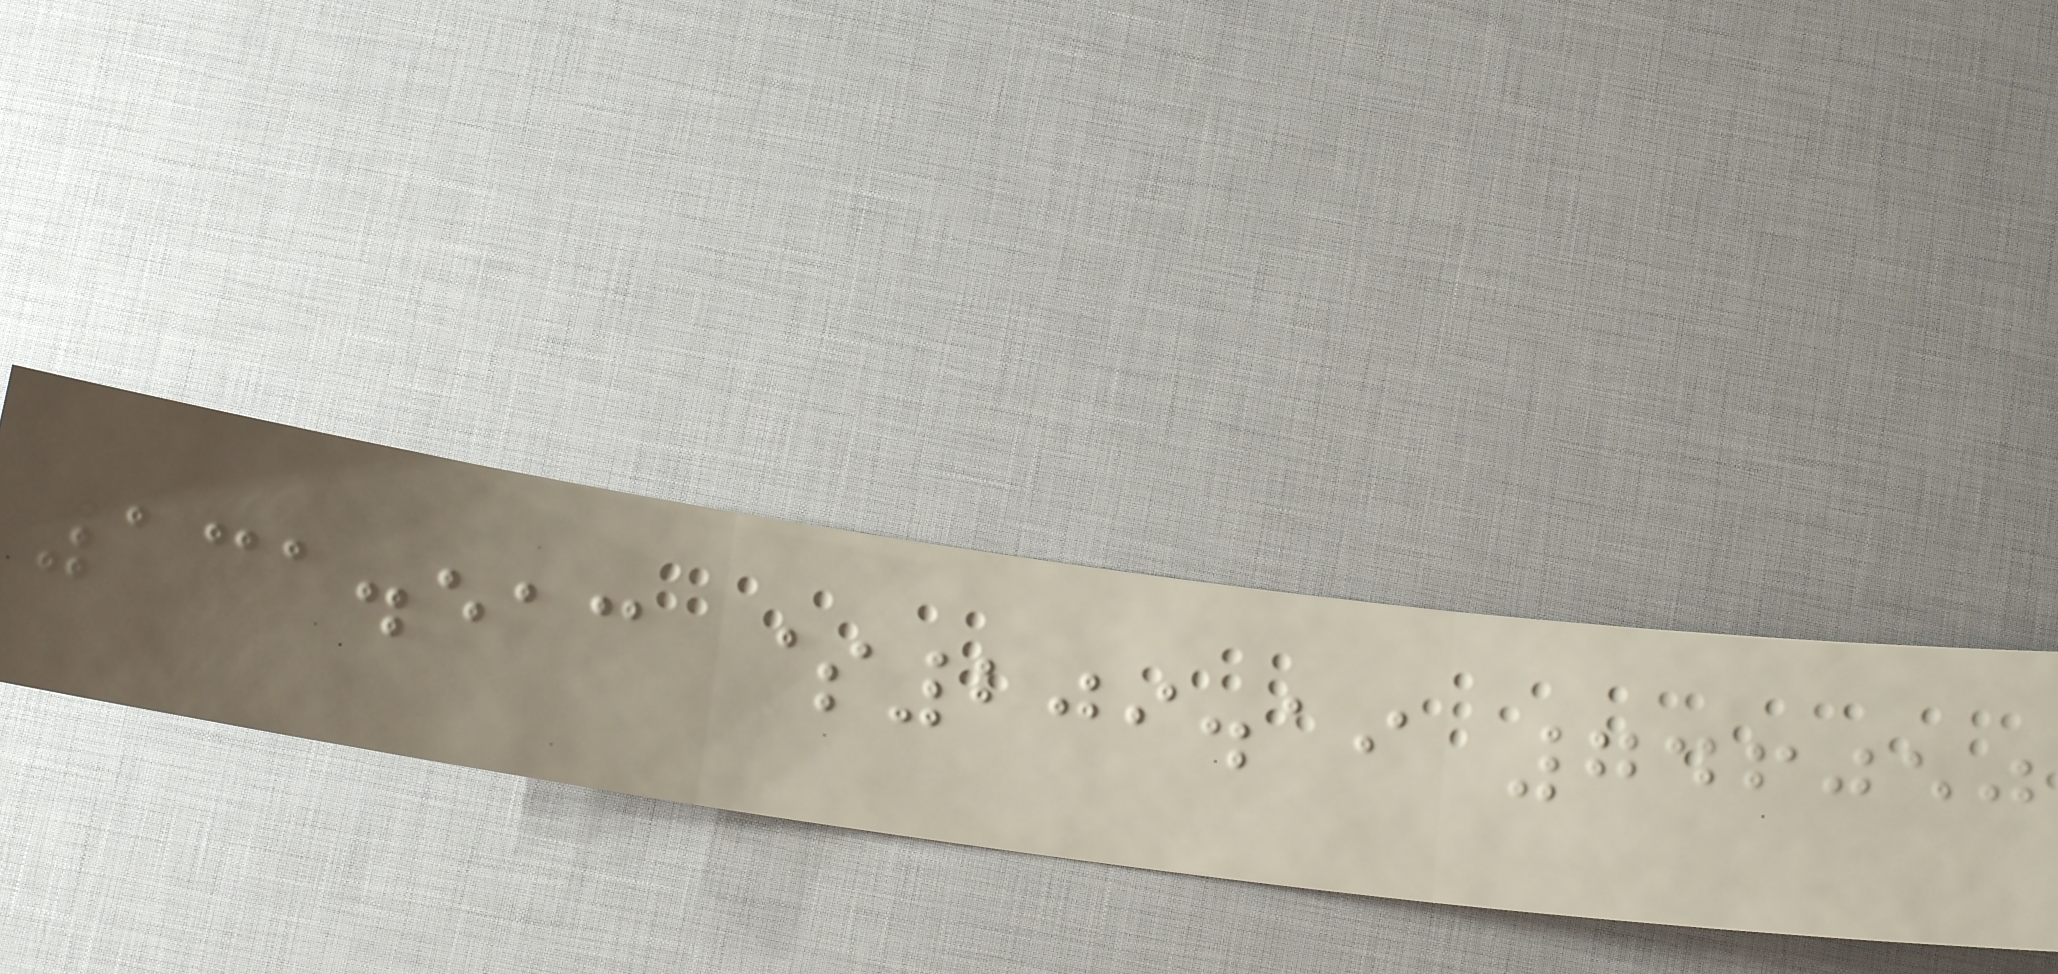131.513 $209.19 746050
